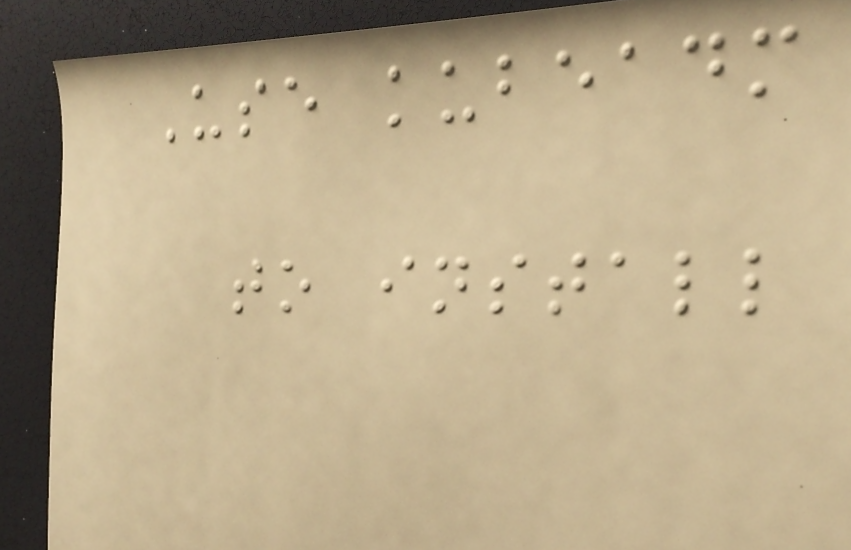Use kubeadm
to install
